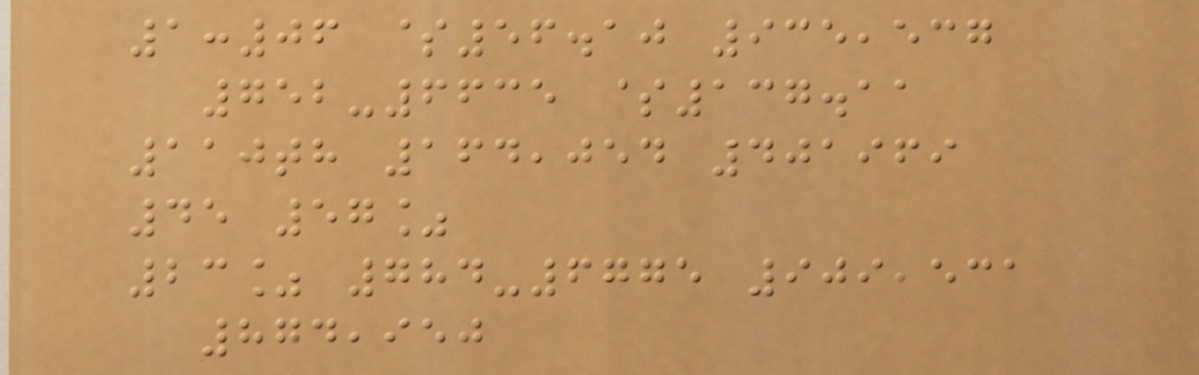1:06 $56.10 935,537
752-6635 $137.11
110th 164,054 401969
45 57%
23% 784-6775 909,531
874,950
